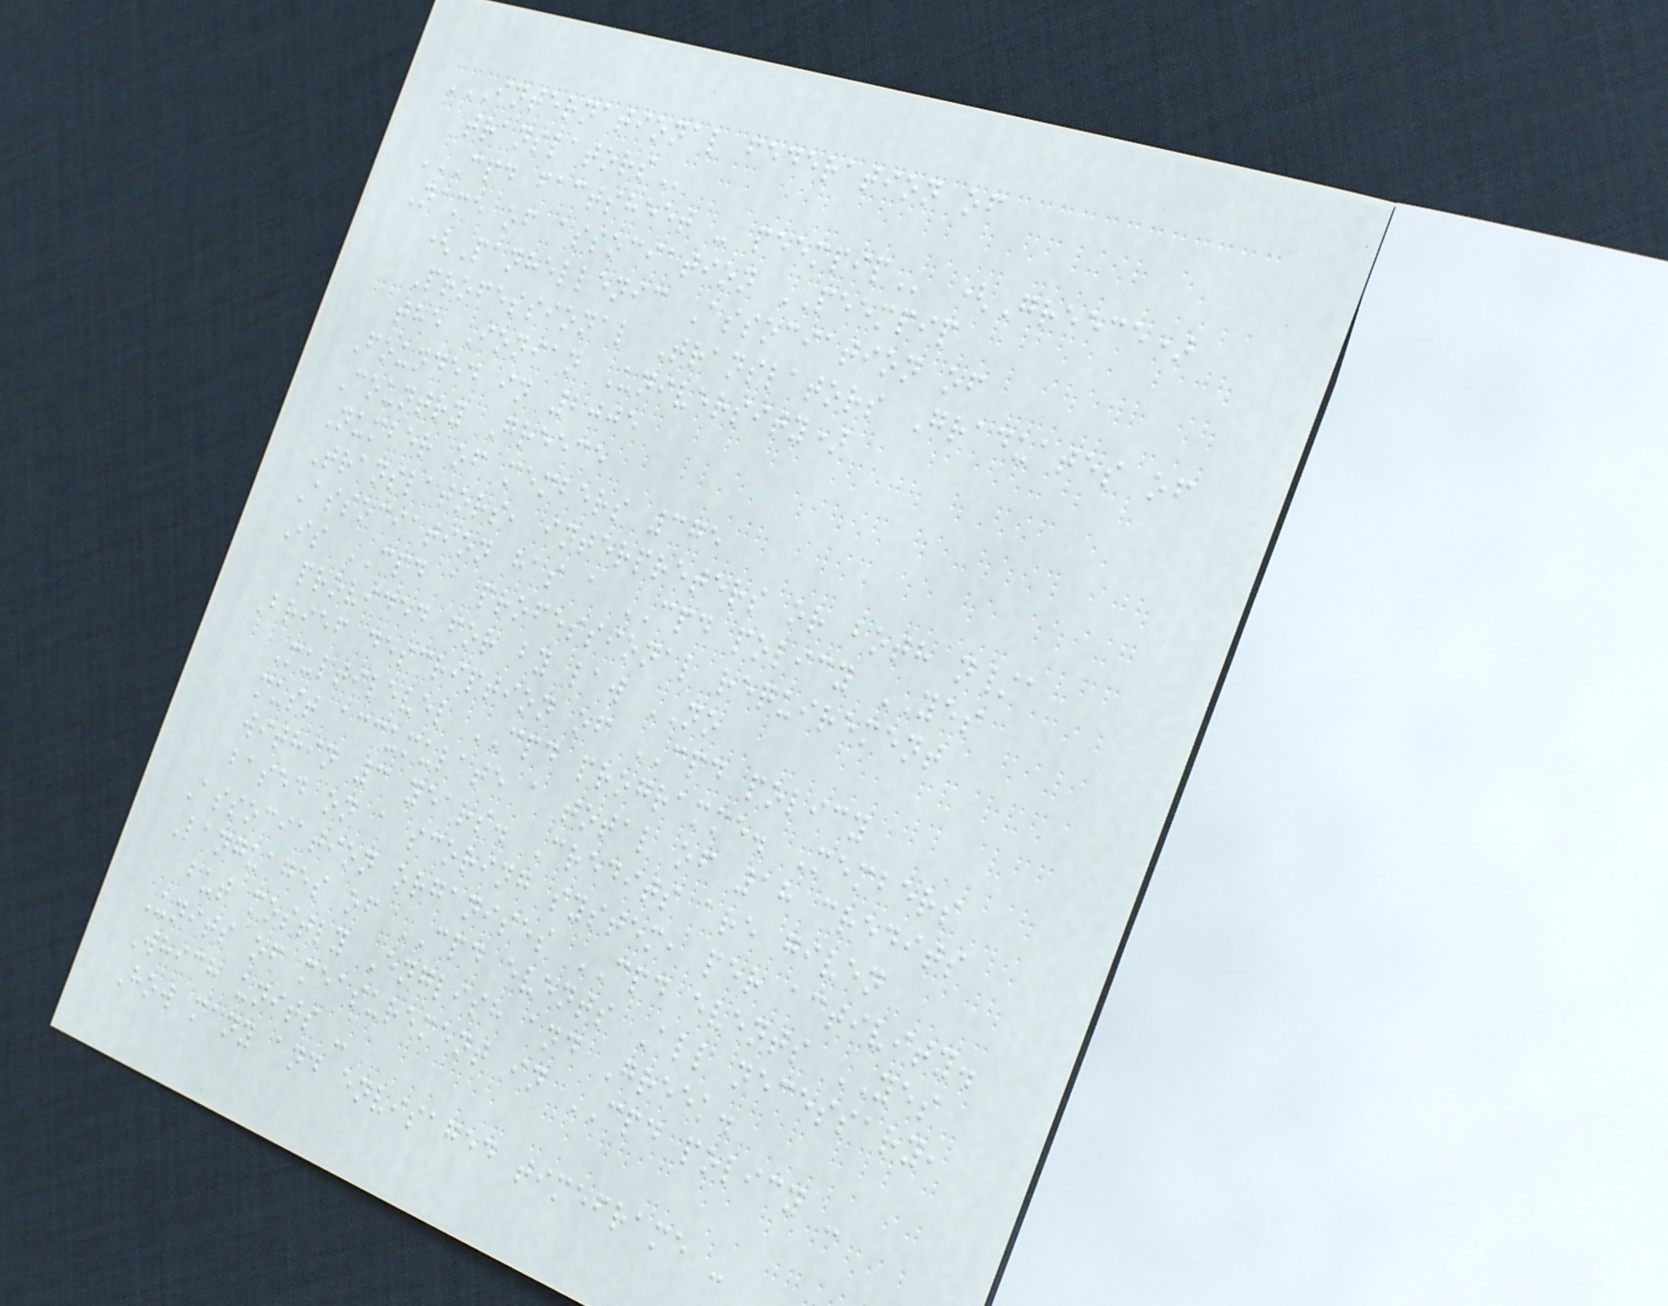INTERNATIONAL FEDERATION OF
TRANSLATORS
CPD FACTSHEET - PEEMPIP (Greece)
Name of association PEEMPIP
(Panhellenic Association of
Professional Translators Graduates of
the Ionian University)
Founded in 2005
Country Greece
Number of members 375
Translators, interpreters or both n/a
Association has a CPD policy YES
Is CPD a professional requirement
provided for by law NO
Brief description of CPD policy
Multilevel CPD programme. Members
must accumulate a total of 18 credits
within 3 years. Credits are given
based on a scoring system, per activity.
Association organises CPD events YES
Languages of CPD events All necessary,
but mostly English and Greek.
Units of measurement in CPD policy -
Which units -
How many and envisaged timeframe -
